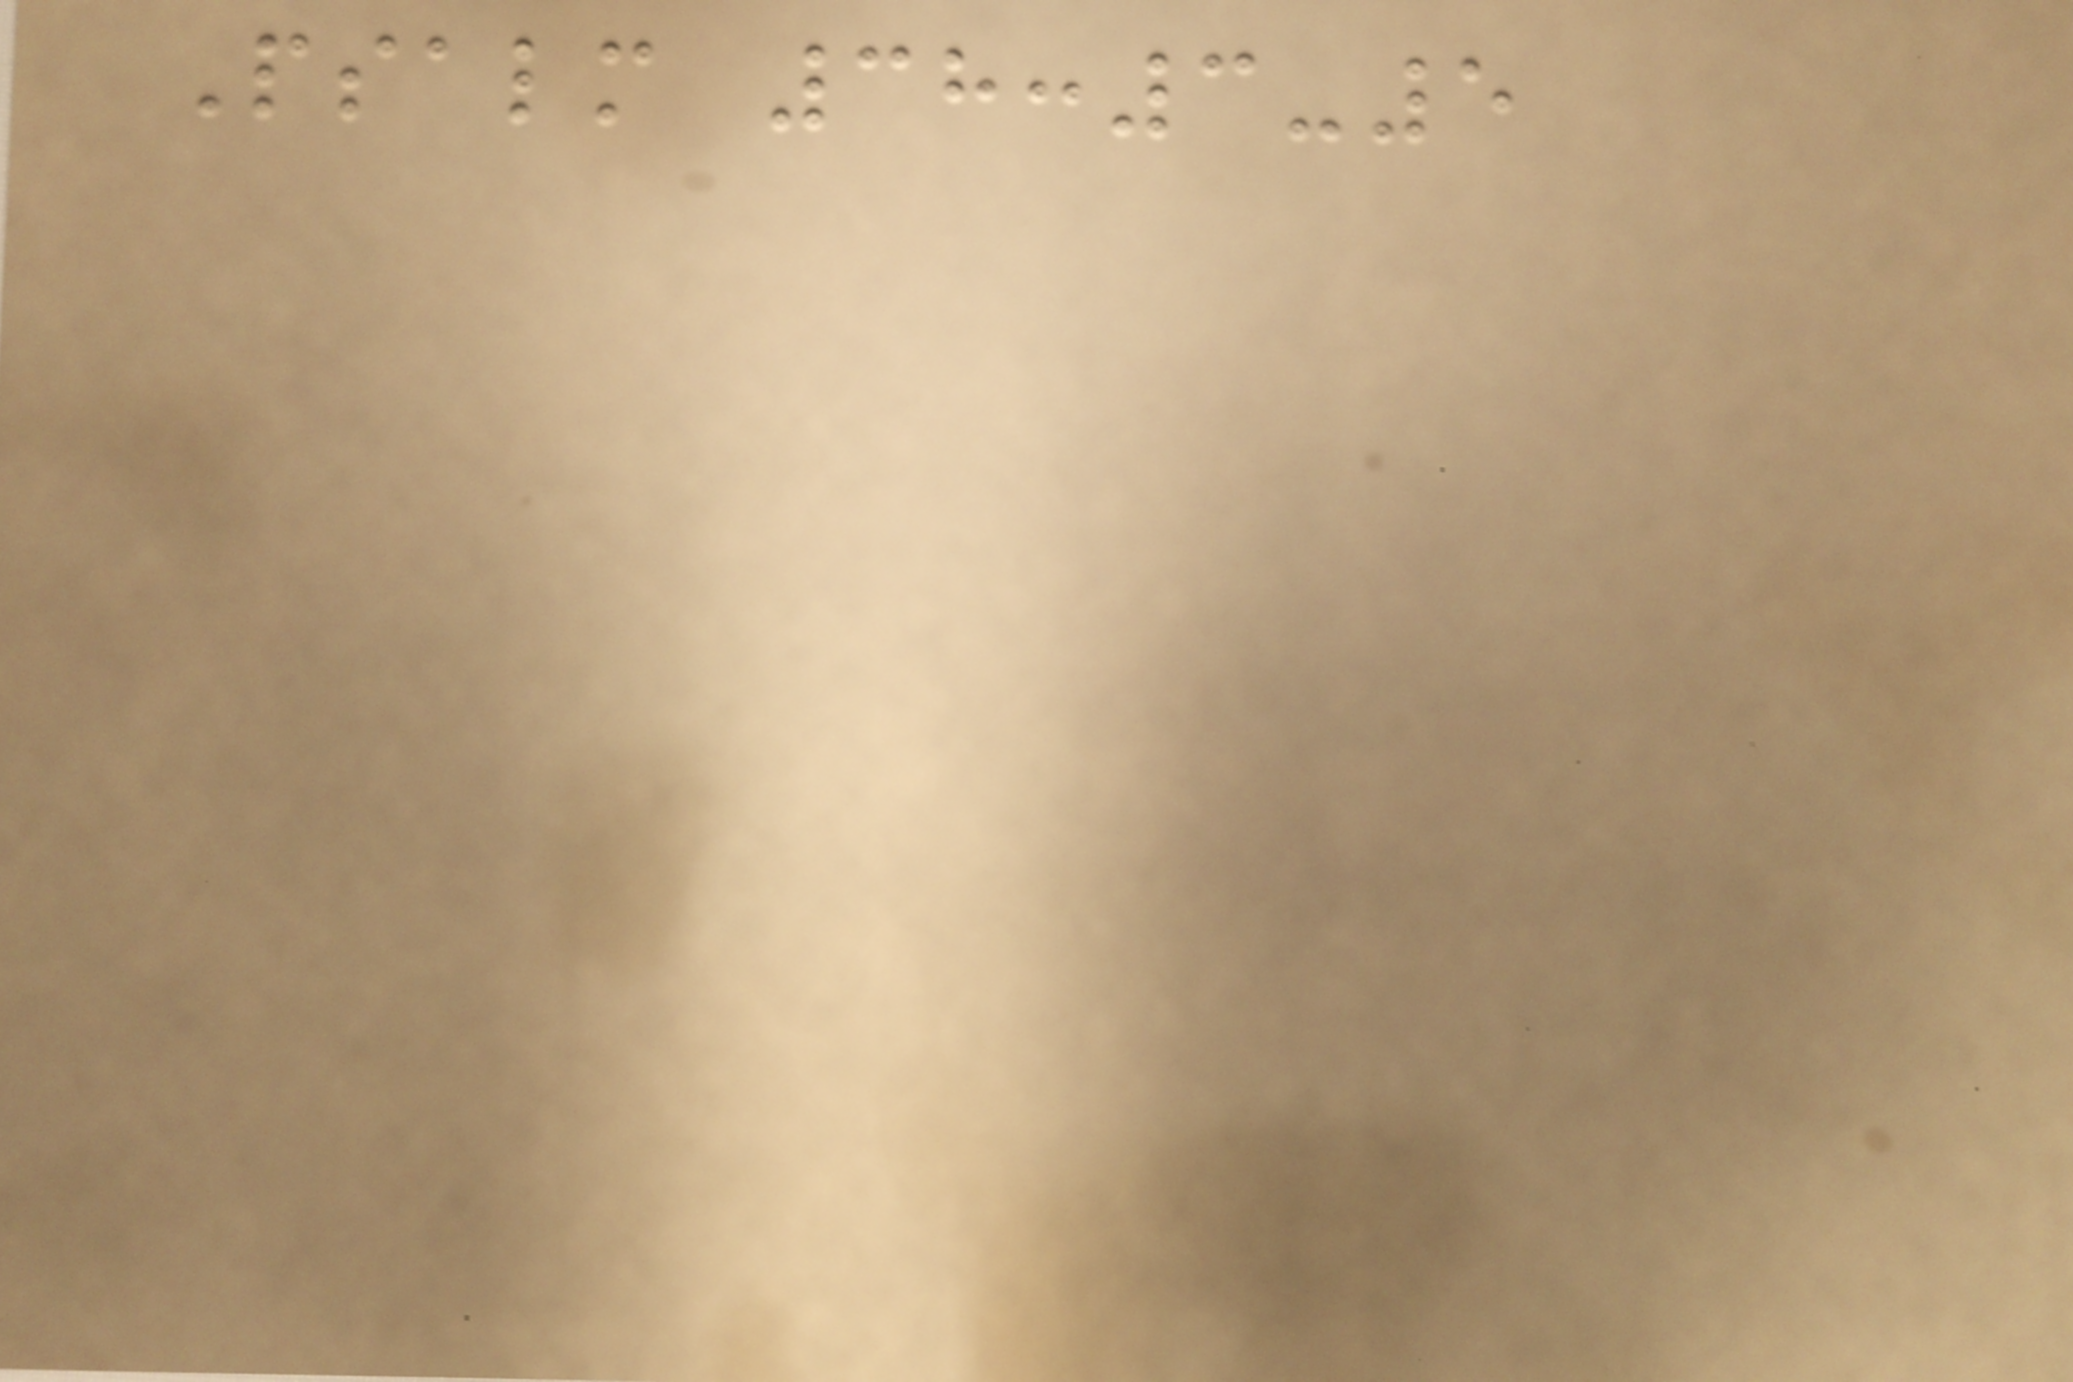Psalm 38:3-5
